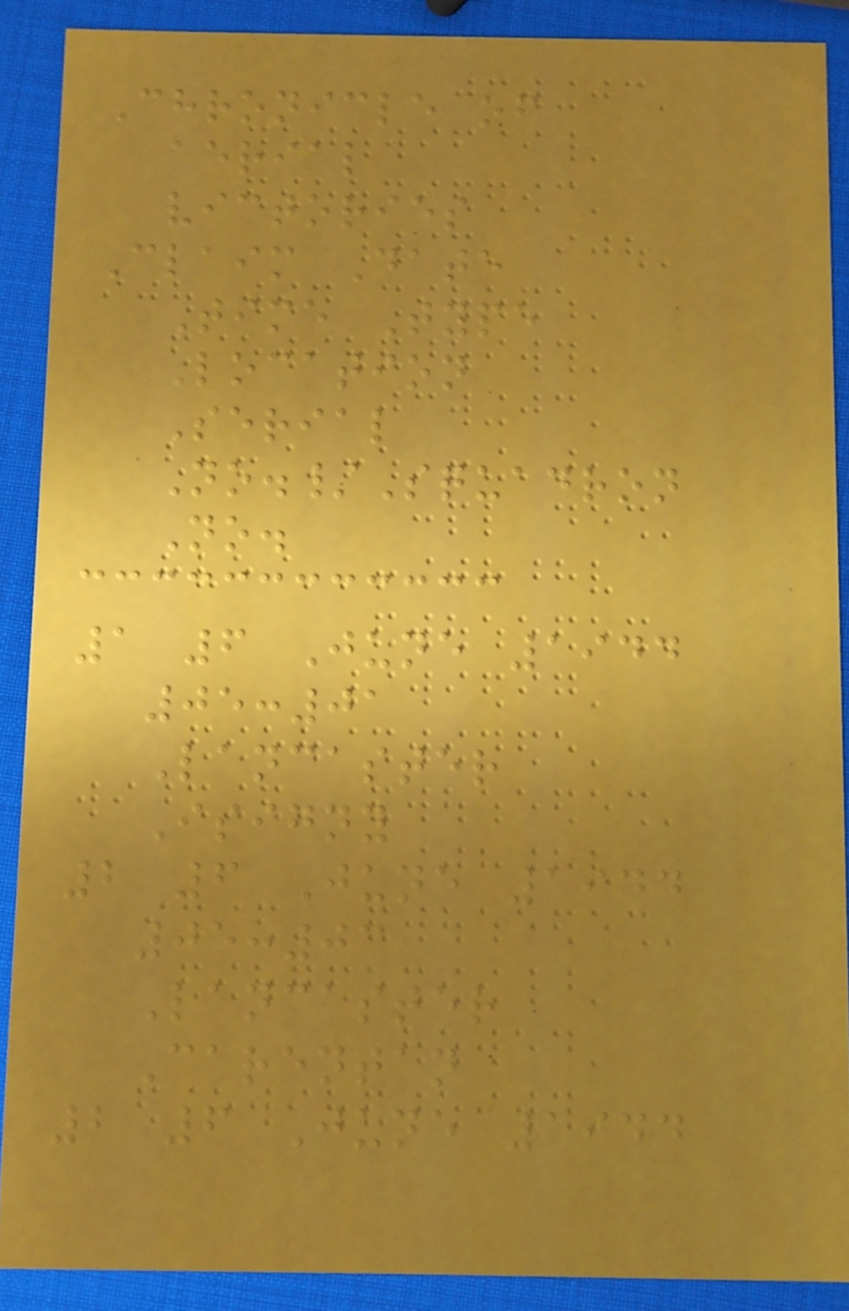Chronicle of
aerial
victories
Claim Date
Time Type
Location
Serial
No./Squadron
No.
1 6 June 1944
05:01
Lancaster
Isigny
2 6 June 1944
05:03
Lancaster
Carentan
2 6 June 1944
